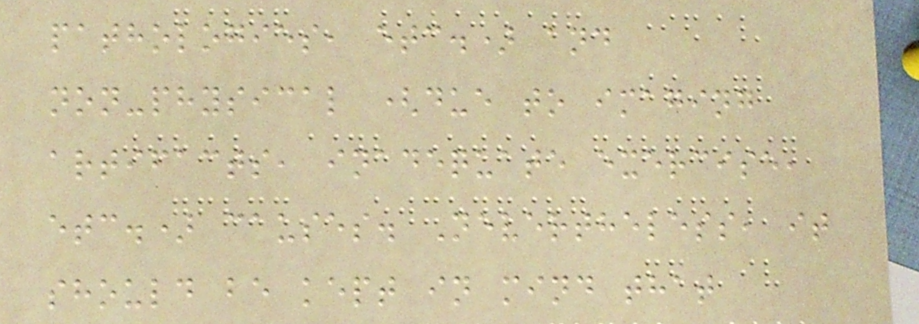pathologies, etc.) and
non-physical (due to imaging
artifacts, inadequate exercise,
etc.) causes. Nevertheless, it
should be kept in mind that
